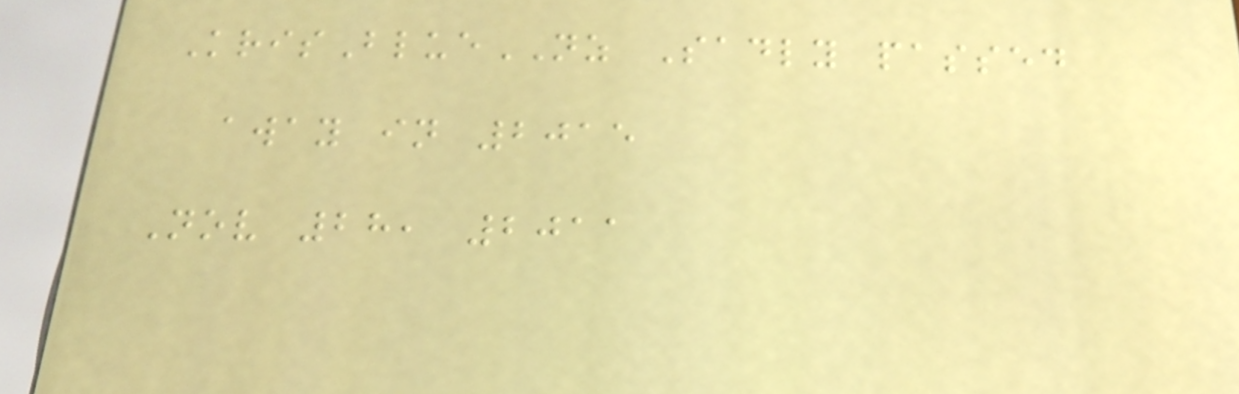KrisBlueNZ Sadly passed
away in 2015
Nov 28, 2011
